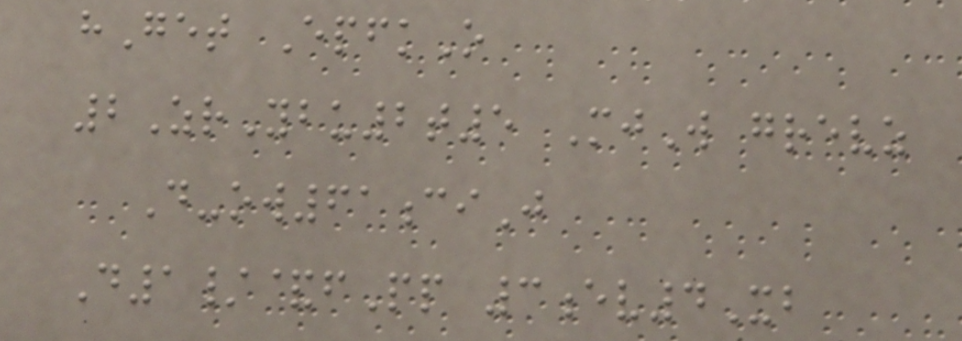hGet EpfkO
2ZrYbu2t5 MjW grevz
D-ow61ciJ
D1/&fPp 3ev4Xb
